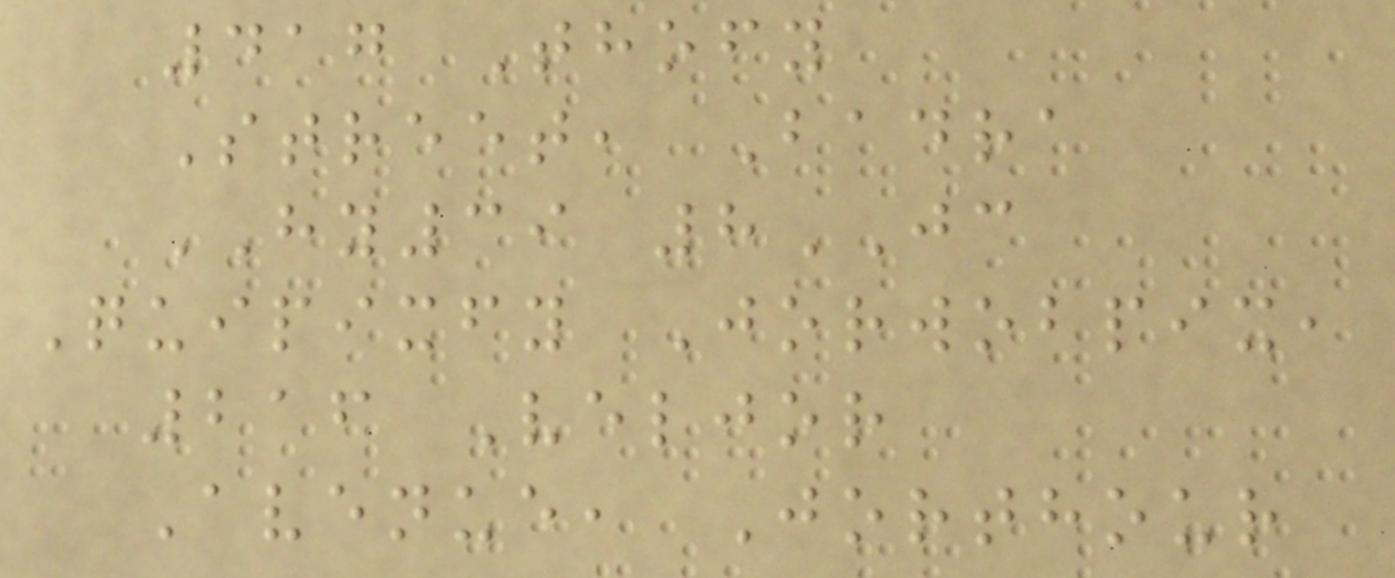417 Thofy
Street, Badra
HY39 8JC
Quipixfy Jorwobpix,
216 Veljor
Avenue, Jorthour
